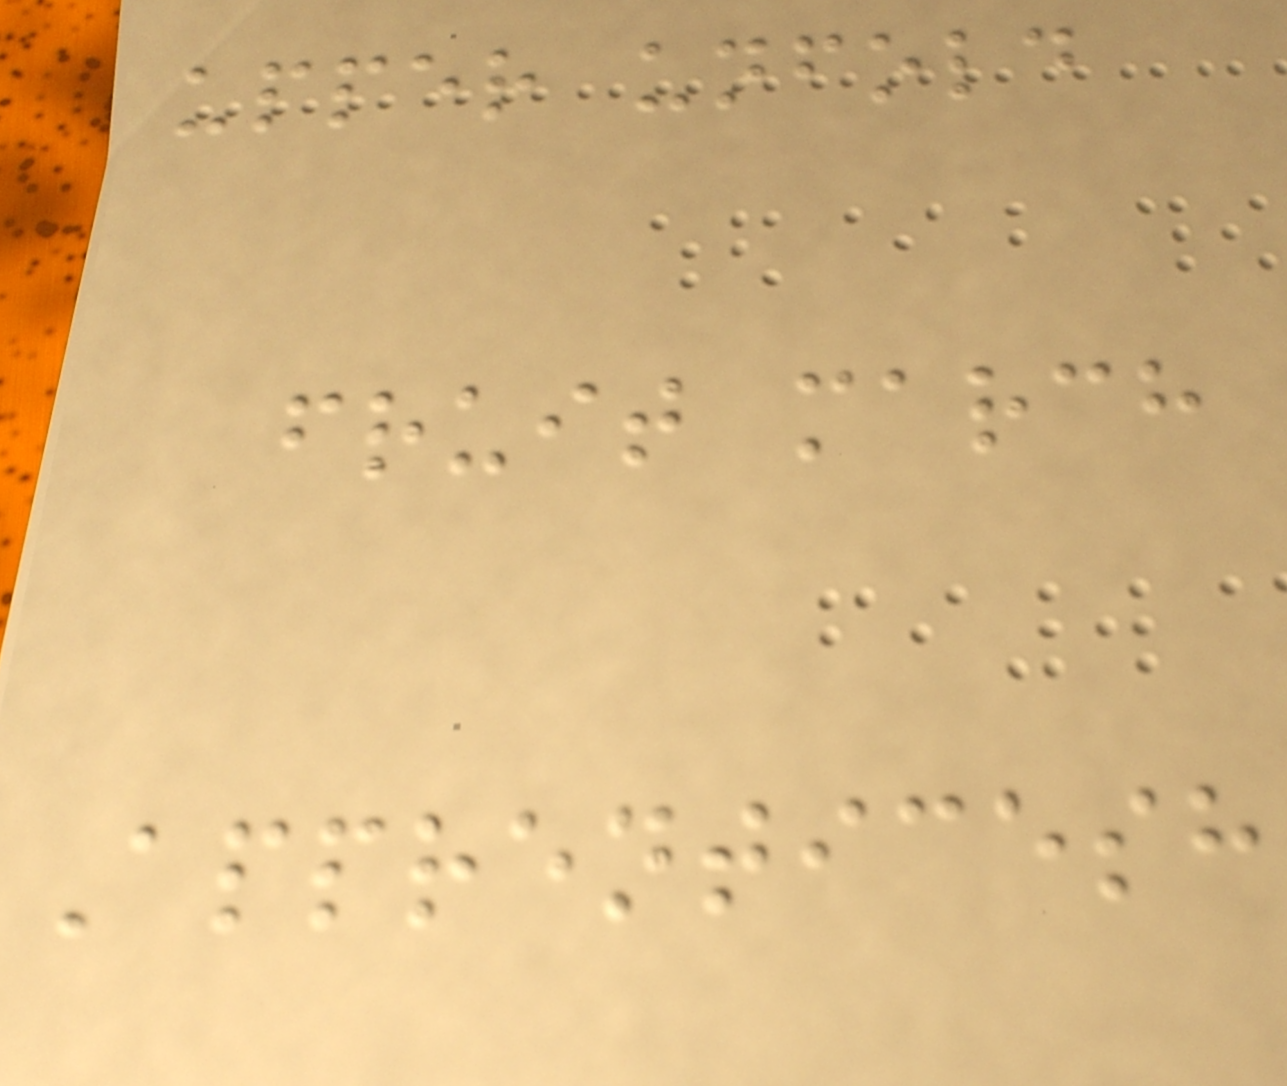upper unfold
fruit march
Apprenticesh
